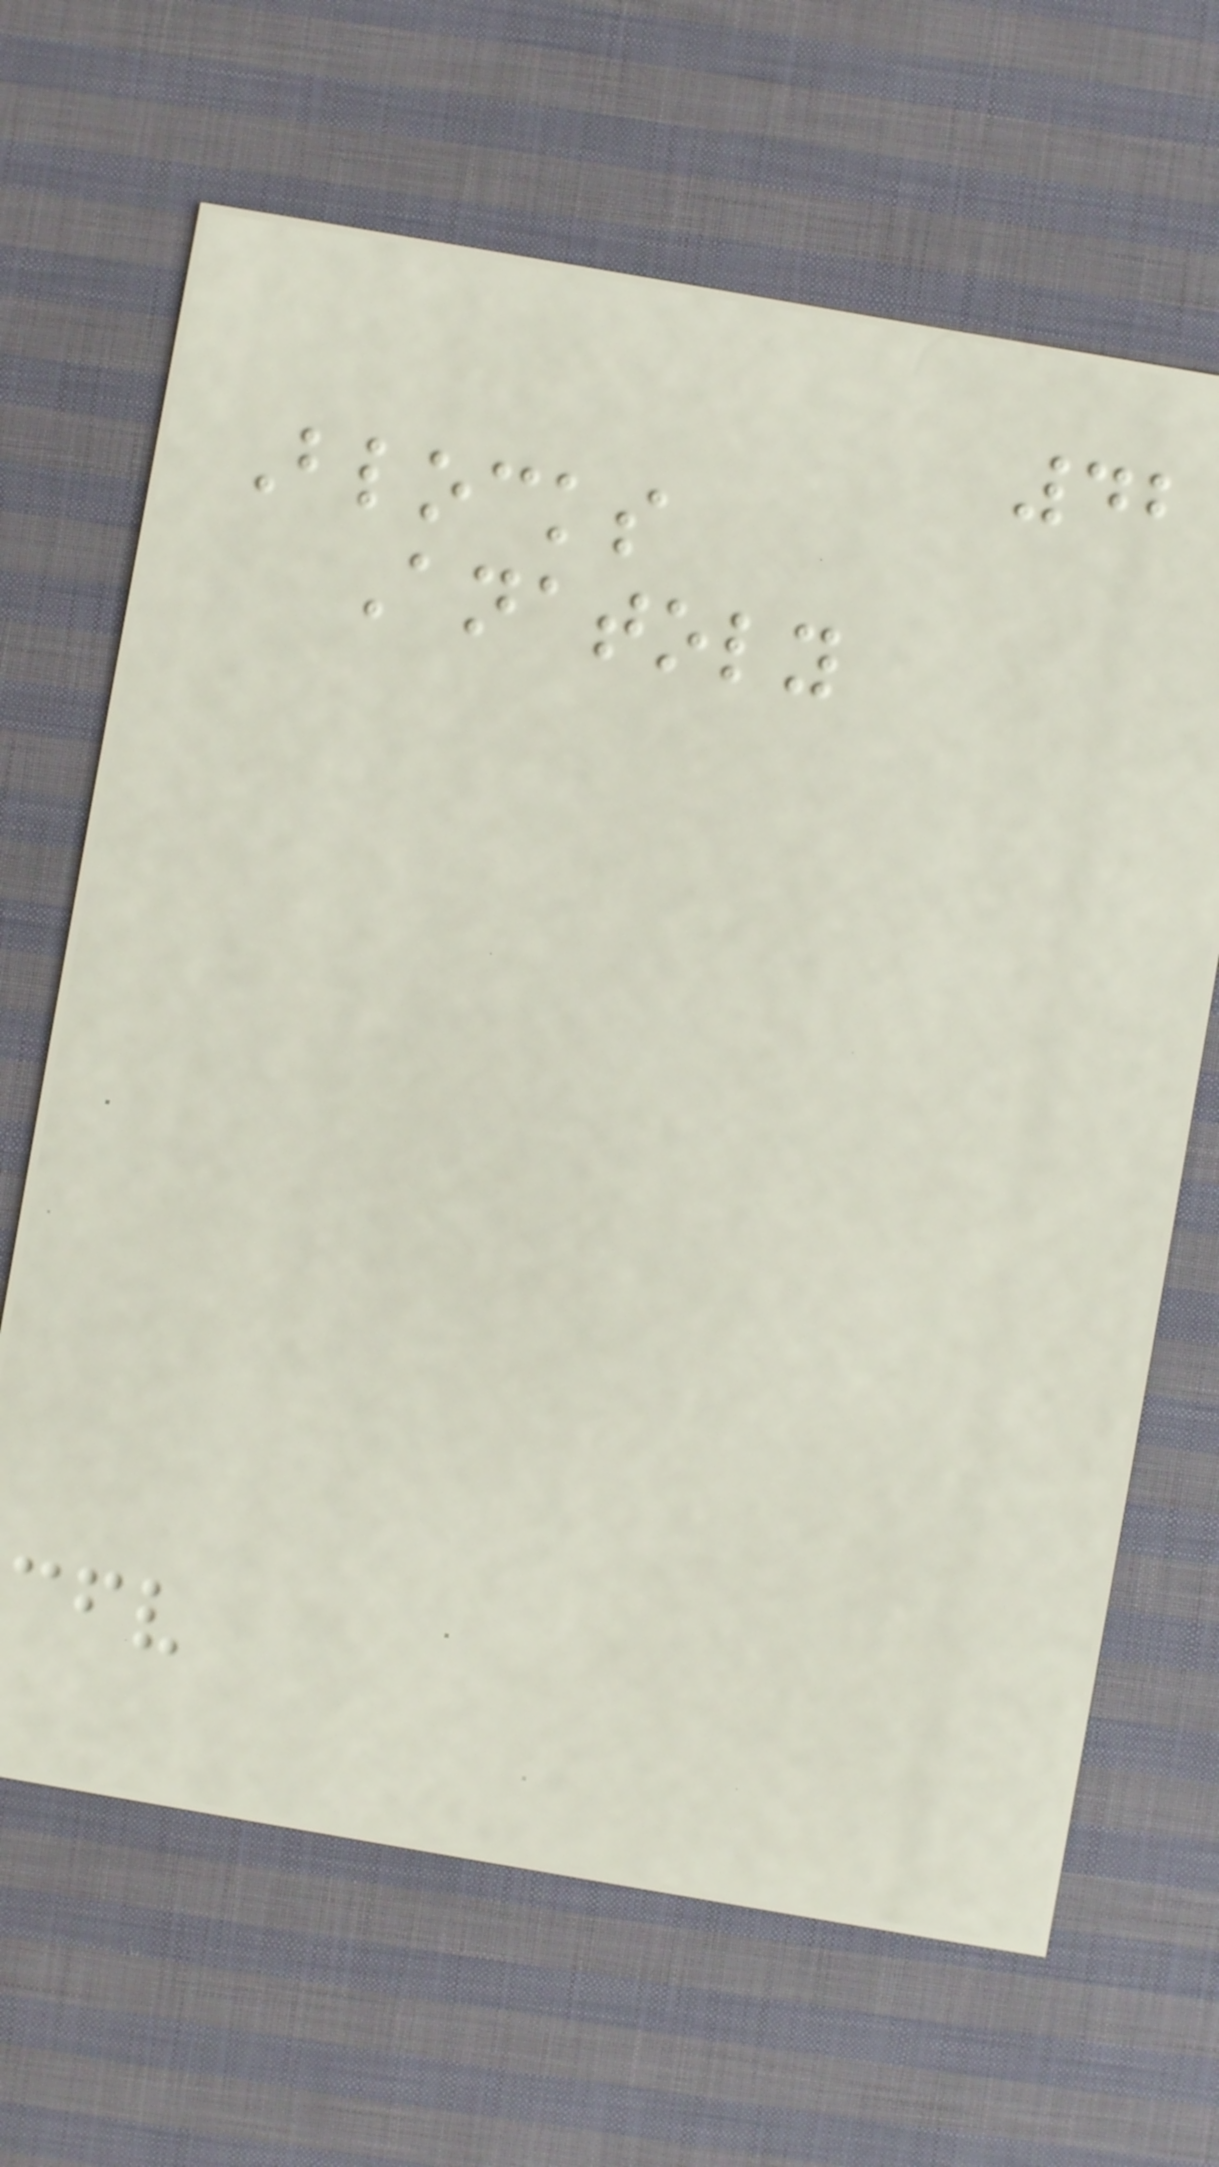42
Blocks
Anatoly
